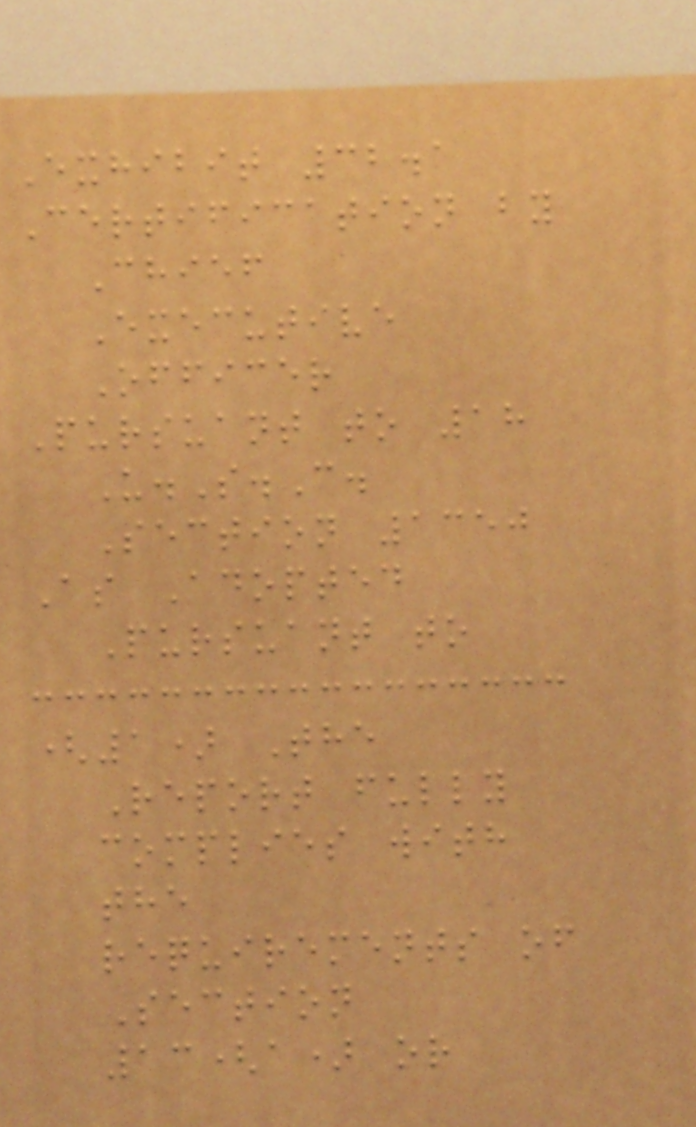Exhibit 32.1
Certification by
Chief
Executive
Officer
Pursuant to 18
U.S.C.
Section 1350
As Adopted
Pursuant to
(1) The
Report fully
complies with
the
requirements of
Section
13(a) or
